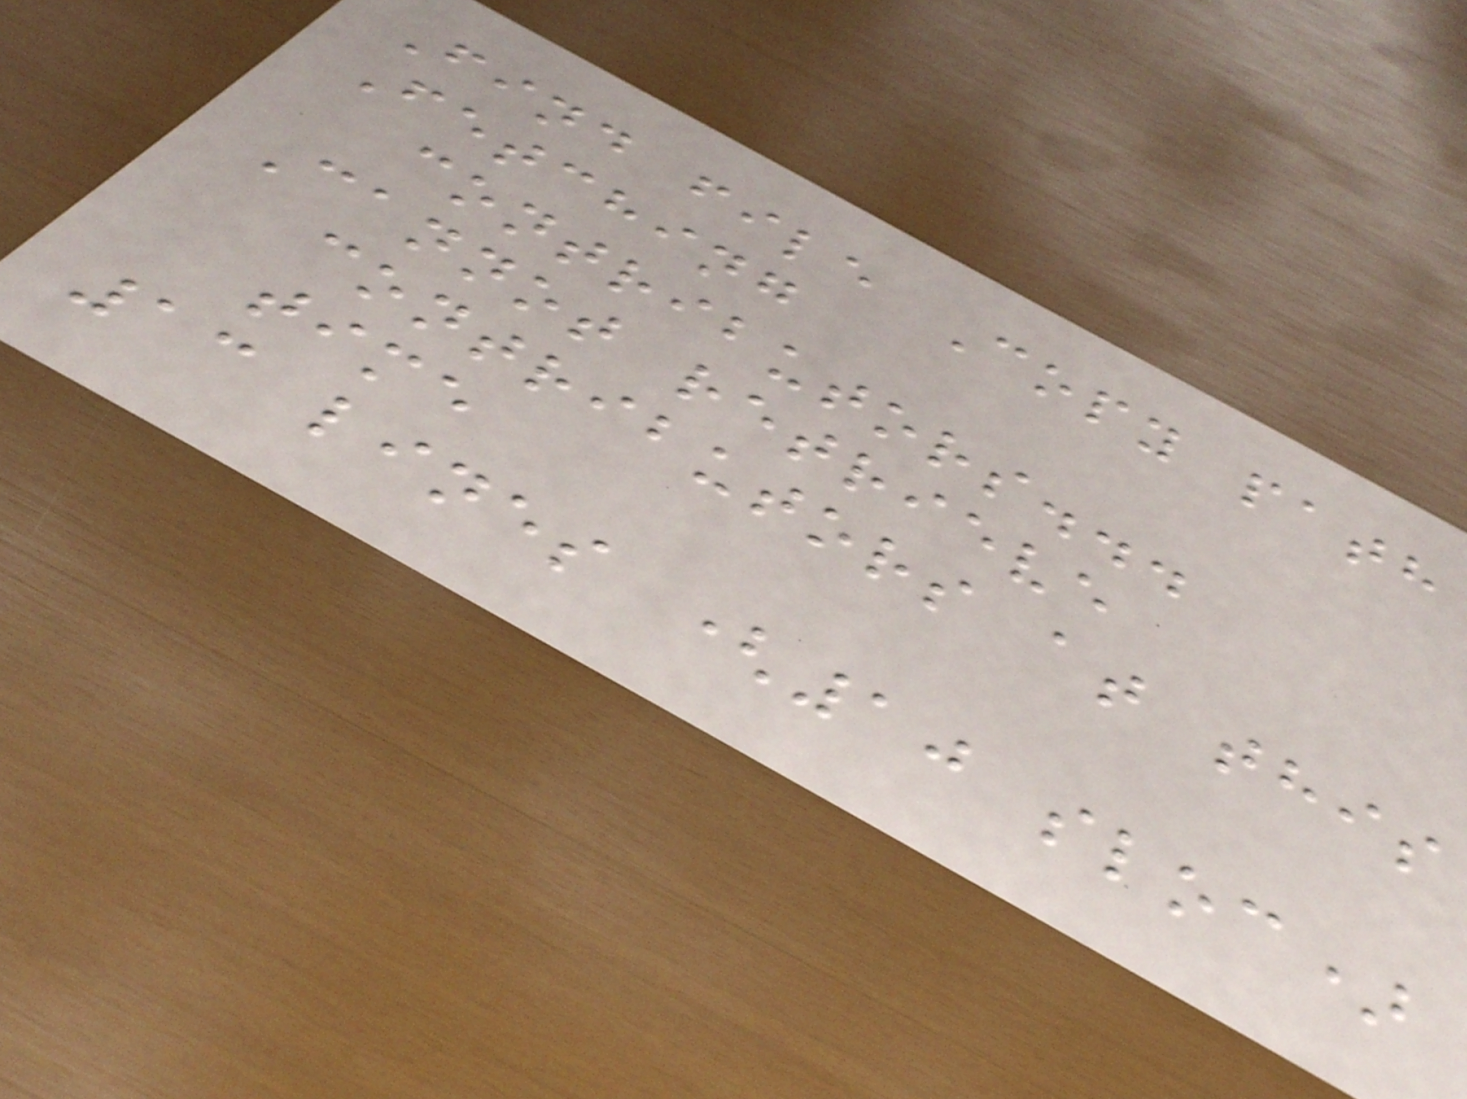Find file Copy path
Fetching
contributors...
Cannot retrieve
contributors at this
time
13 lines (10 sloc)
